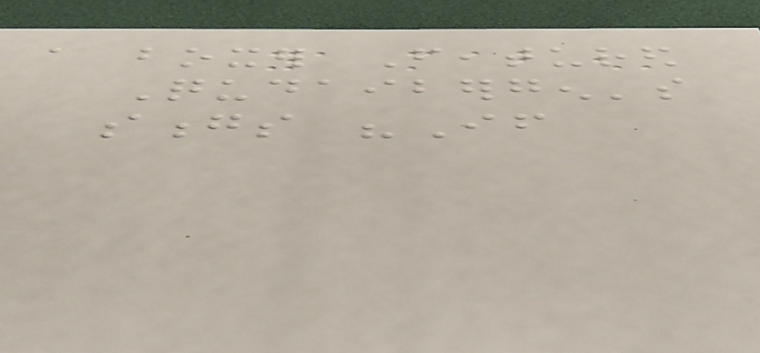a boxer Featured
Qudaibergen's
songs "If
